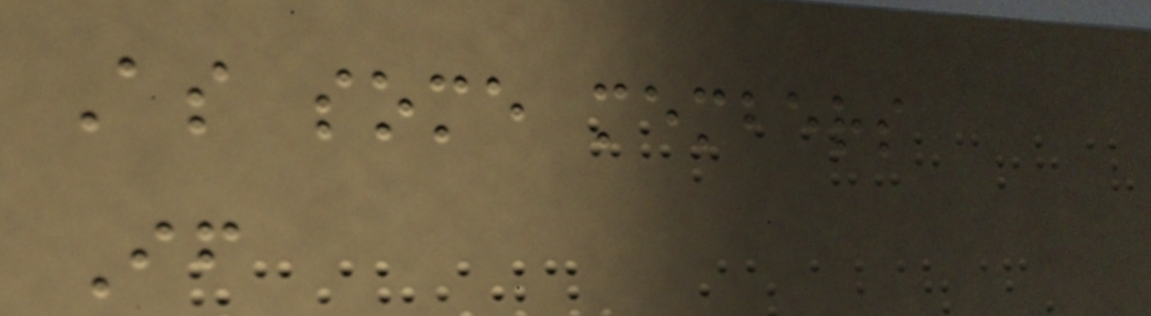As some members
If
